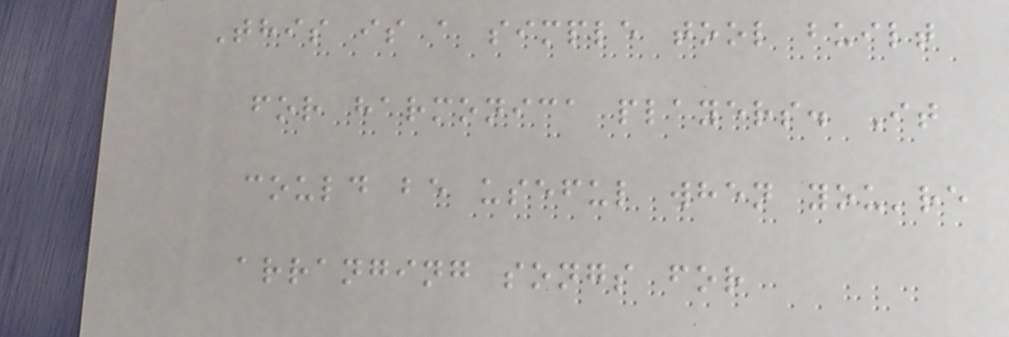This is a simple tool built
for harmonica players. It
could be useful when you're
arranging songs for
